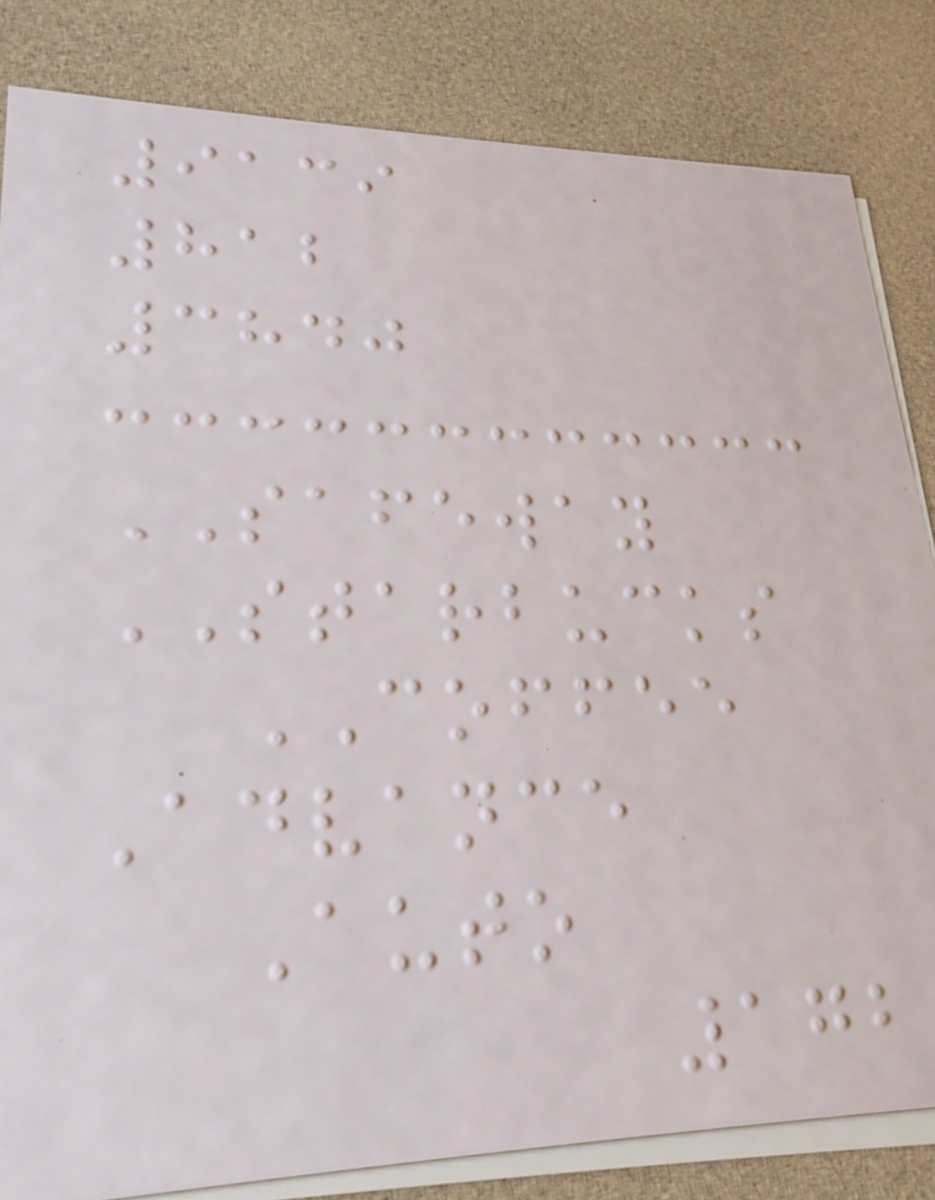9139
812
3840
SAFEWAY
STARBUCKS
COFFEE
Advance
Auto
172
